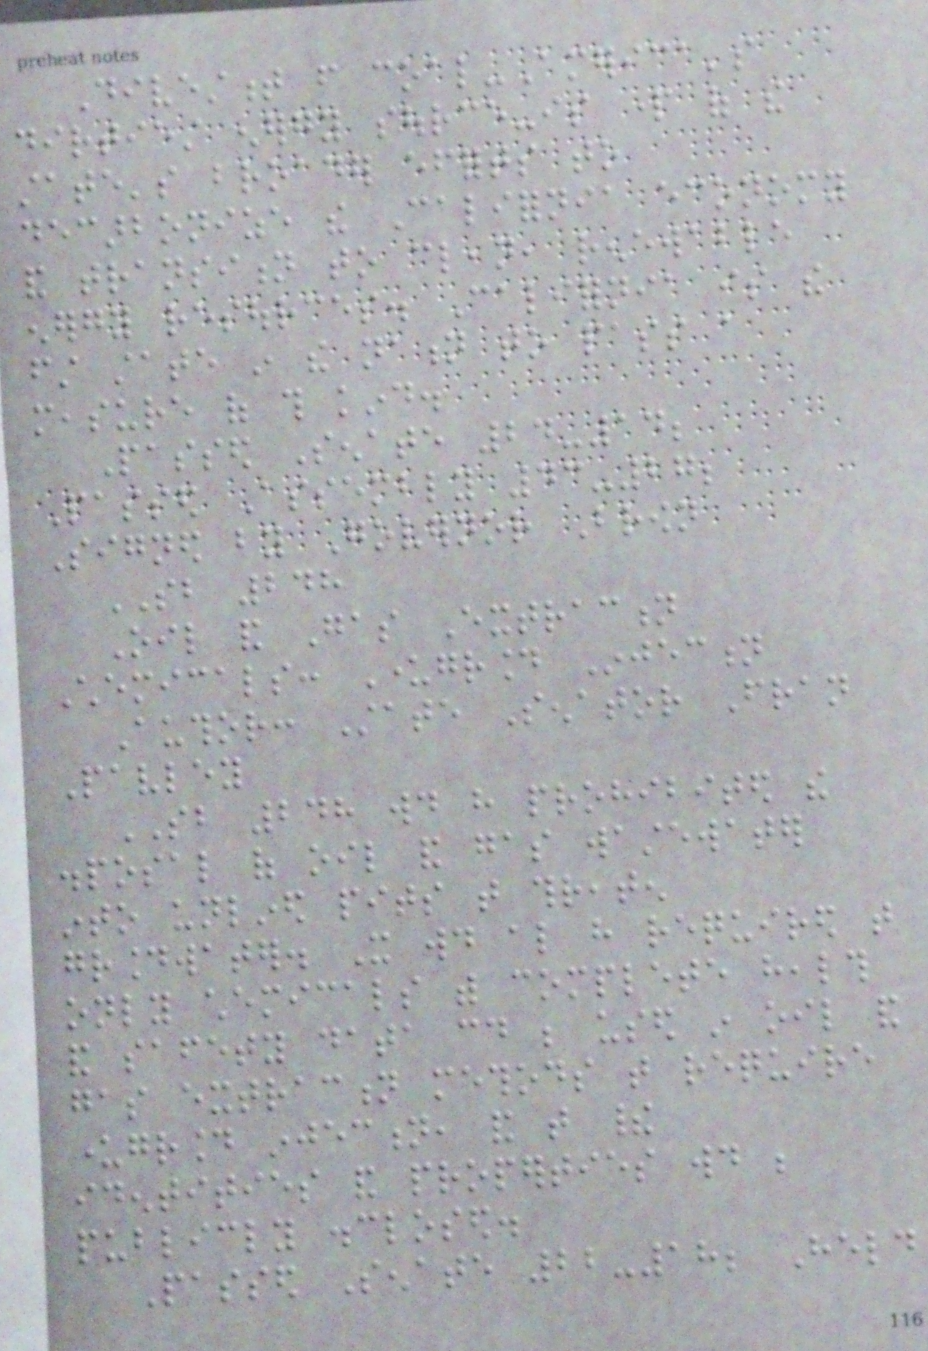Divestment from coal-America's
dirtiest energy source-is part of the
state's broader efforts to
decarbonize the California economy
and transition to clean, renewable
energy resources. California is the
first state in the nation to pass a
measure of this kind.
Passed Senate 24-14;
Passed Assembly 43-27;
Signed by Governor Brown
SB 248
Oil and Gas Extraction
Chemicals: Underground Injection
Author: State Senator Fran
Pavley
SB 248 would have prohibited the
disposal of oil and gas wastewater
into unlined pits that threaten
groundwater. It would also have required that
only chemicals with complete health
and safety data could be used in oil and
gas extraction methods that require
underground injection, and that their
identities and properties would be
publicly disclosed.
Passed Senate 22-18; Held
